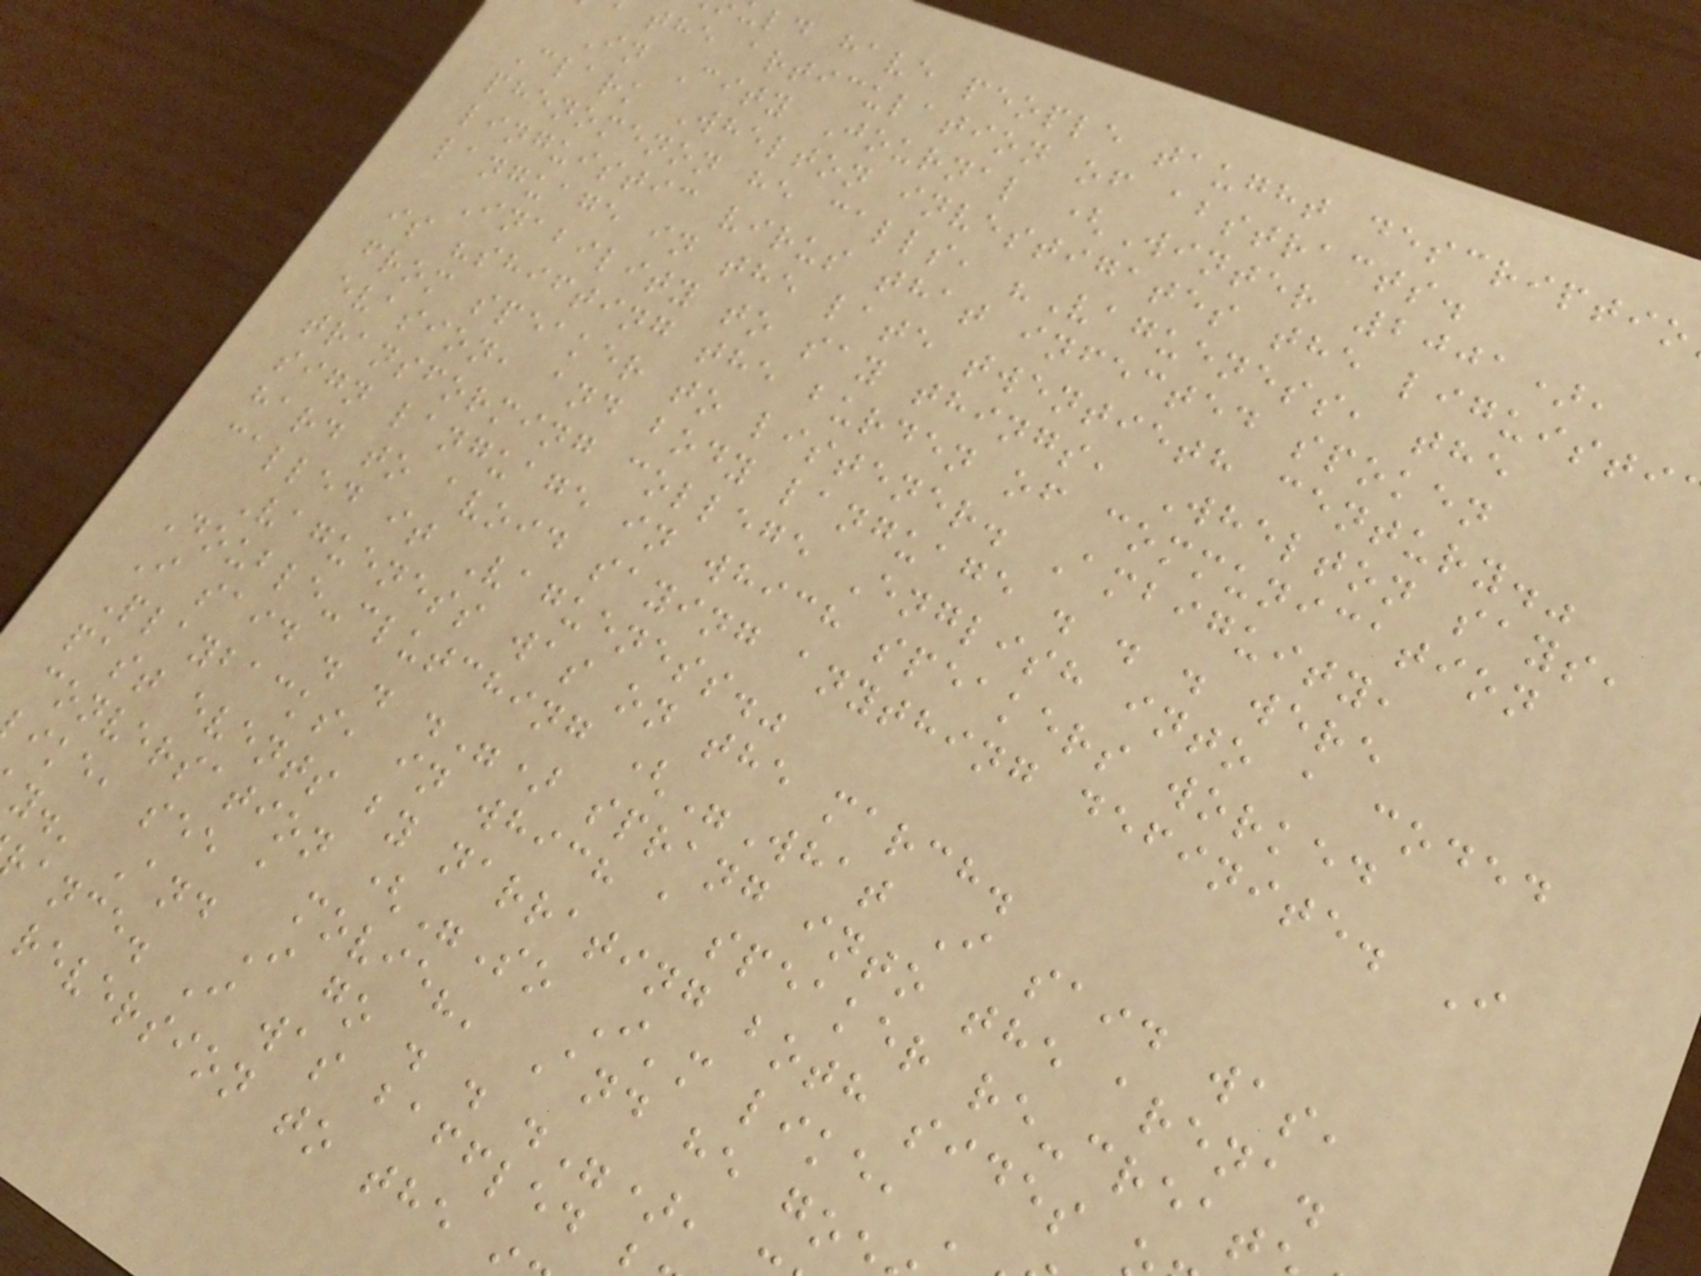ld have people taught descriptio
the articulation of abstracts.
In City Journal (Winter 2001),
Clark Whelton investigates the liguisti
phenomenon he calls, "Vagueness, the
linguistic virus that infected spoken
language in the late twentieth century."
Inability to say things, Whelton says,
is "shifting the burden of communication
from speaker to listener. Ambiguity,
evasion, and body language . . . were
transforming college English into a coded
sign language in which speakers worked
hard to avoid saying anything definite. I
called it Vagueness."
Vagueness was on the march.
Double-clutching ("What I said was,
I said . . .") sprang into the arena.
Playbacks, in which a speaker re-creat
past events by narrating both sides
conversation ("So I'm like, '
ike, see a movie?' And he go
y.' And I go . . ."),
ance. I was baffled
reversion to the
